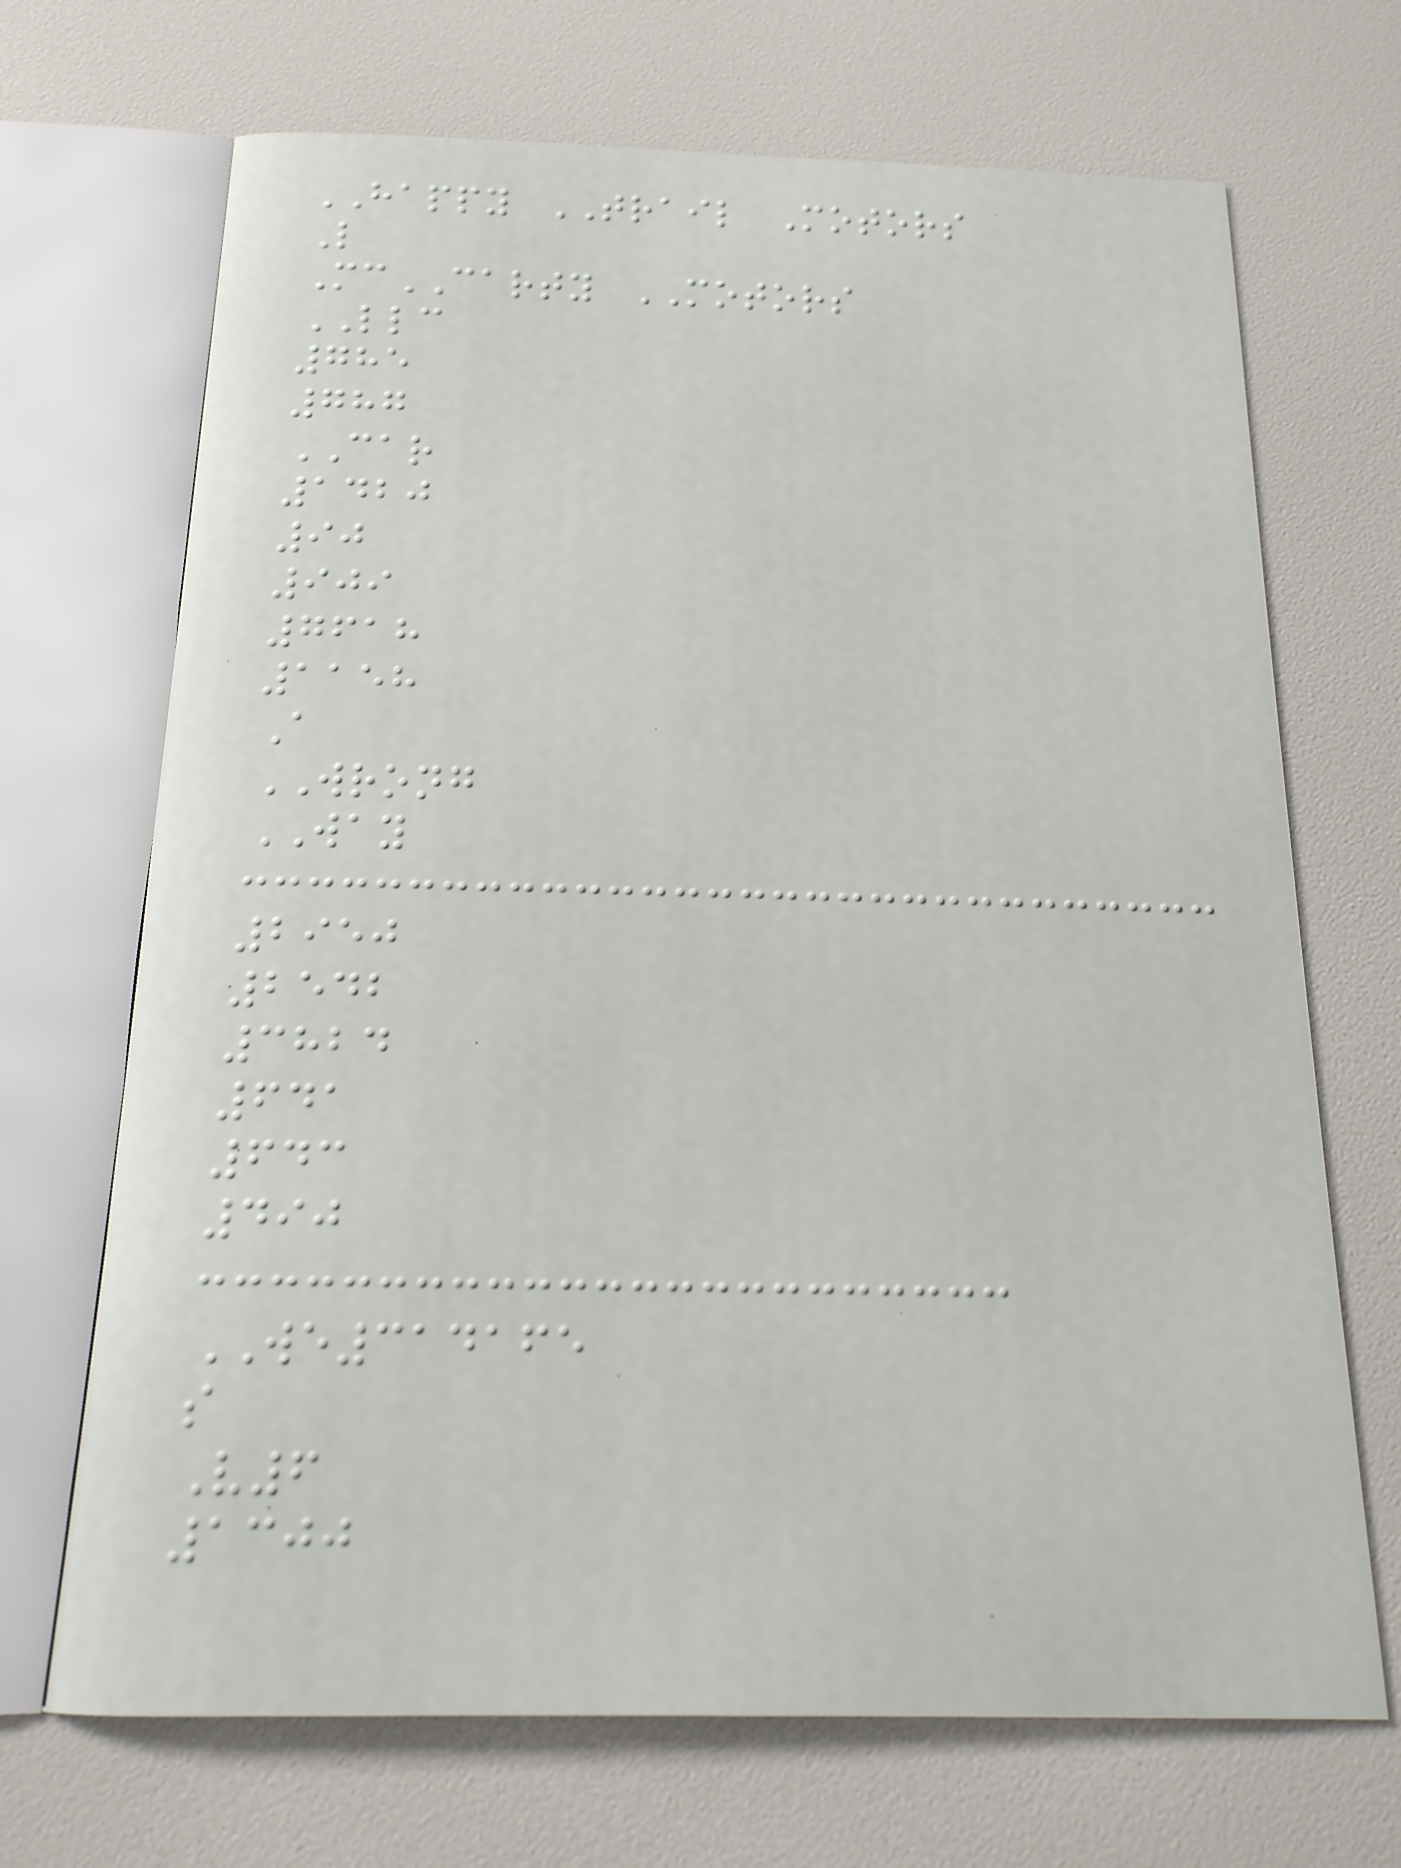HAPPY TRAIL Motors
L
McCARTY MOTORS
LLC
785
787
CAR
1420
90
909
7618
1158
A
WRONG
WAY
2950
2542
3824
641
643
490
WE314165
s
V6
1300
